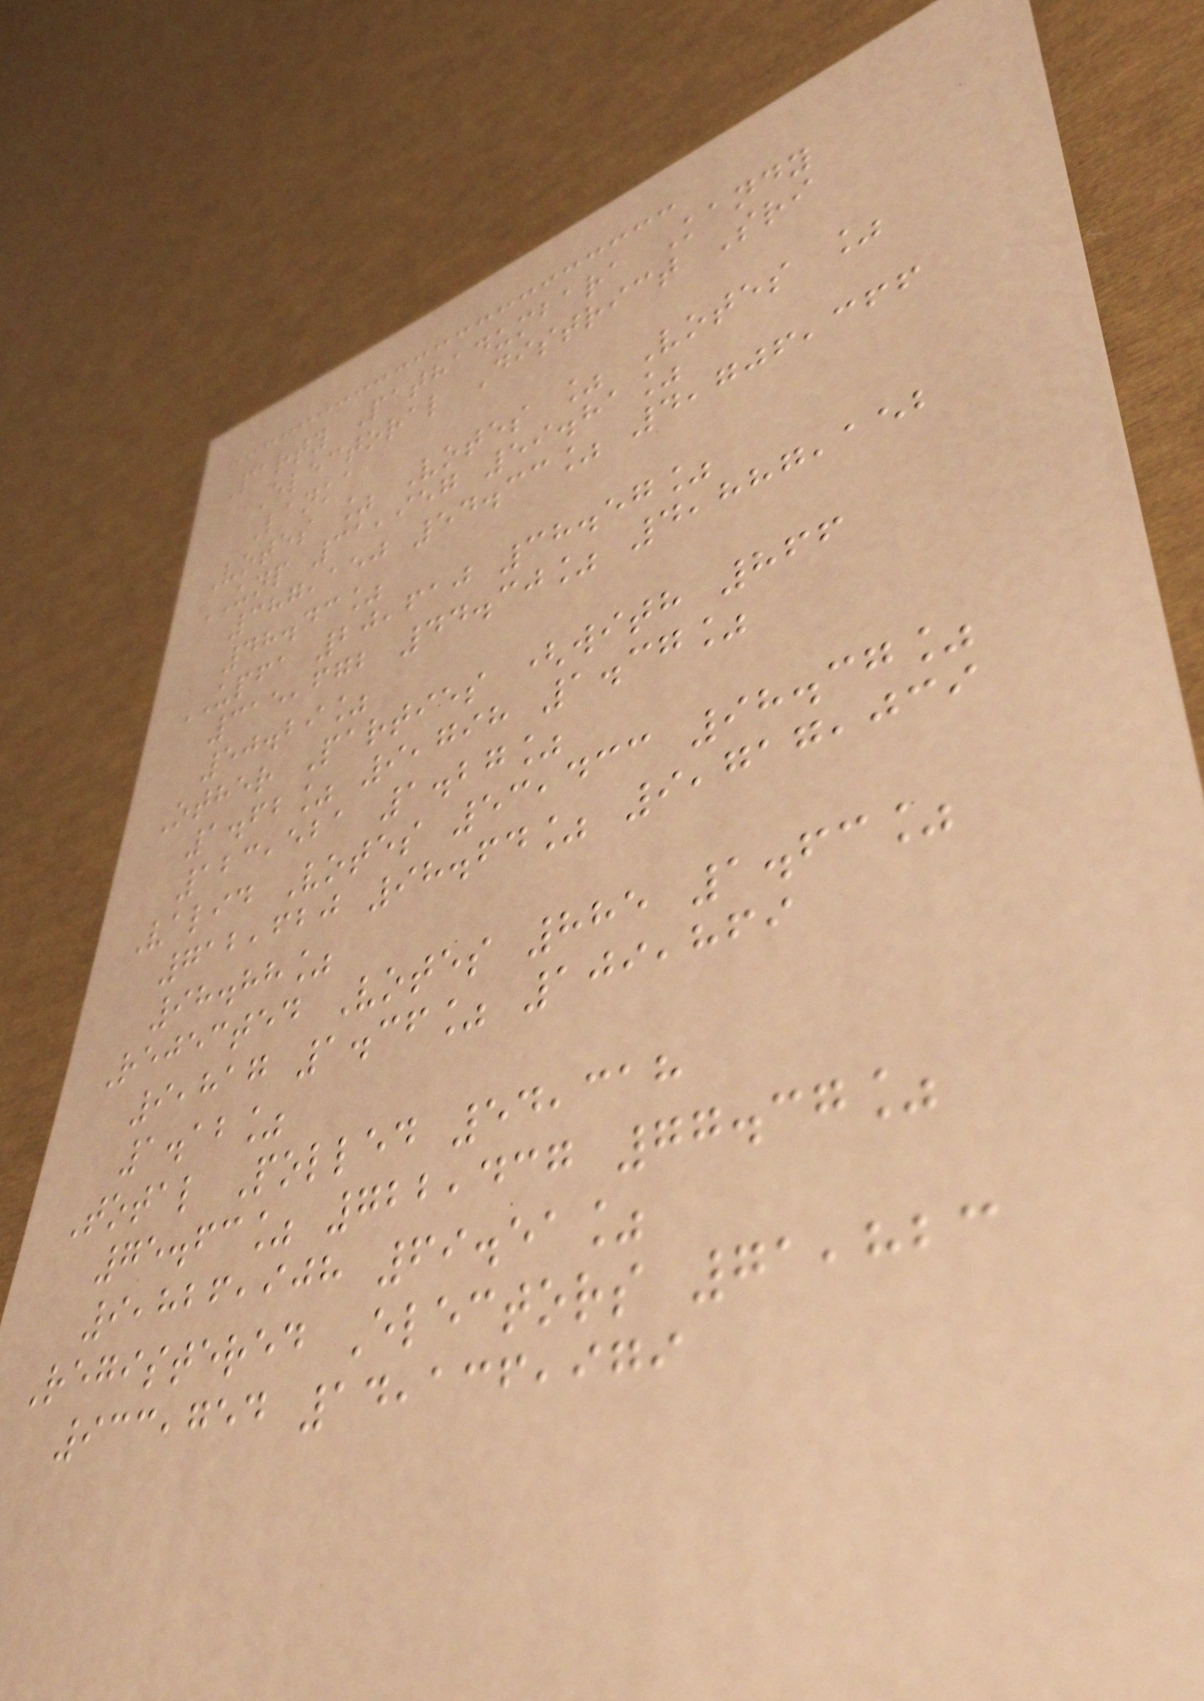Party Pathadumbara Kandy
Electoral District Sri
Lanka
Votes % Votes % Votes %
UNP 31,957 59.81%
387,150 54.33% 4,706,366
48.43%
UPFA 20,610 38.57%
315,672 44.30% 4,887,152
50.29%
Other Parties (with 866
1.62% 9,798 1.37%
123,521 1.27%
Valid Votes 53,433 98.37%
712,620 98.64% 9,717,039
98.88%
Rejected Votes 885 1.63%
9,817 1.36% 109,869
1.12%
Total Polled 54,318
75.63% 722,437 77.37%
9,826,908 69.51%
Registered Electors 71,823
933,754 14,136,979
